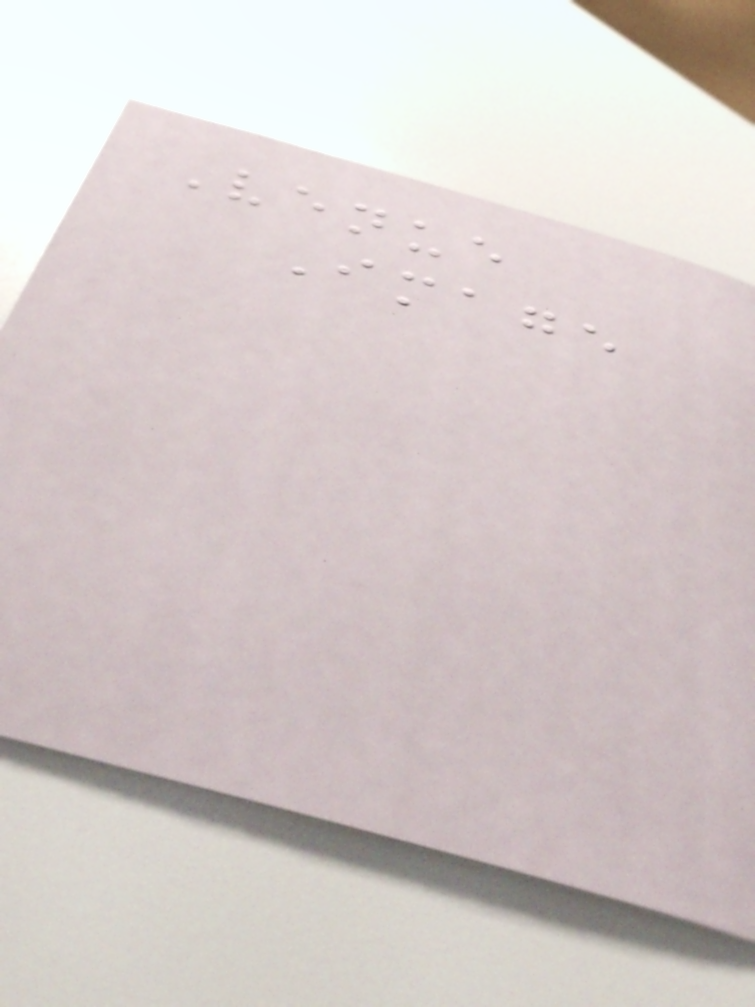Venue
Image
